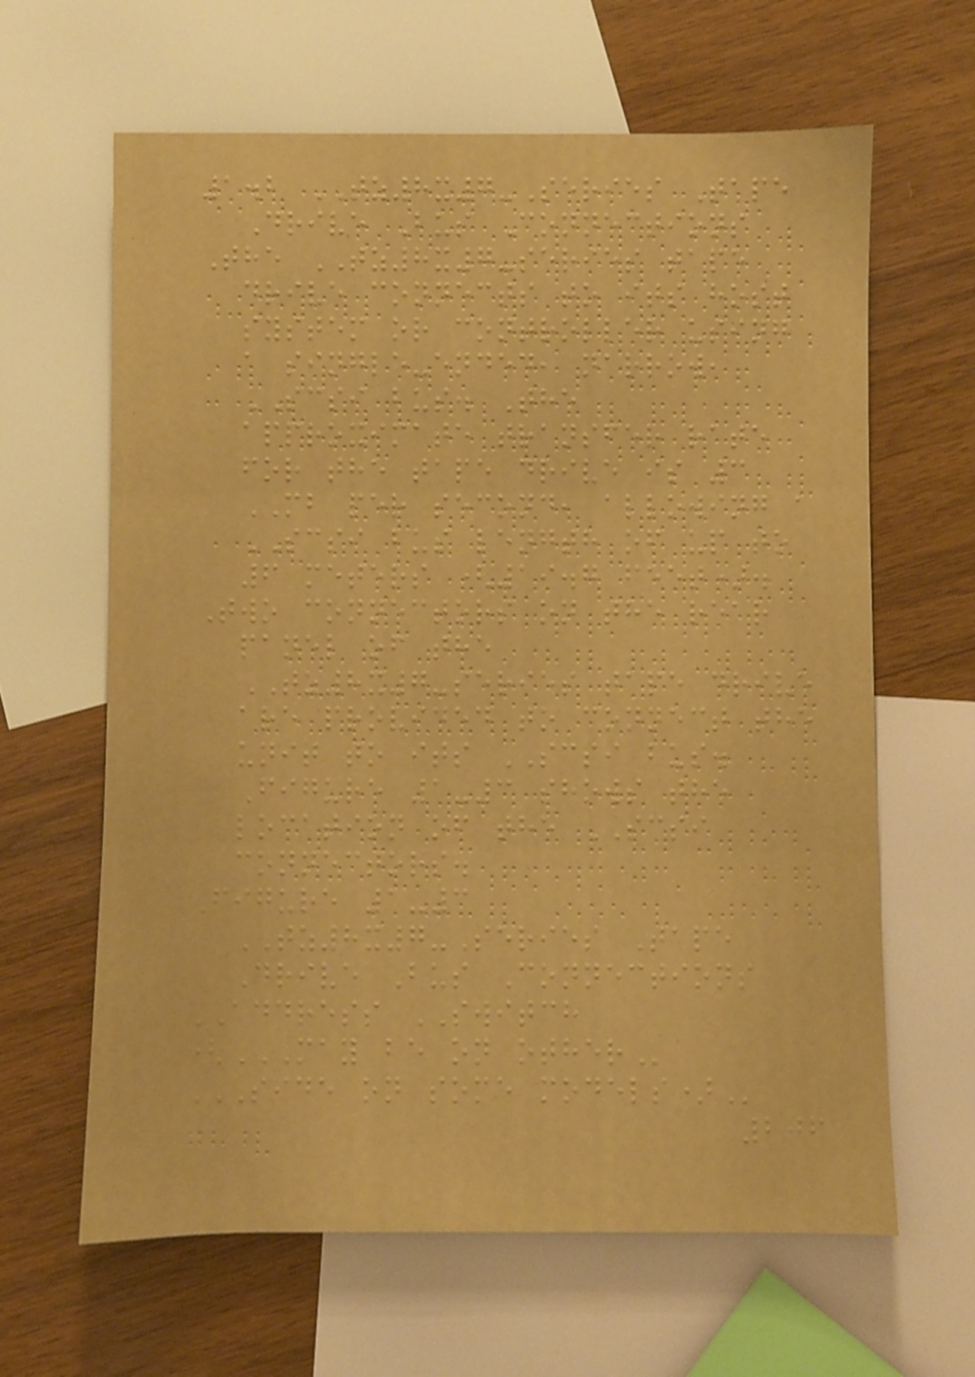1.2 TZ8x7-Series Tape
Drive Bus Connections
The TZ8x7-series tape
drive connects to its host
system or controller using
a single-ended, narrow,
SCSI bus. The
approximate transfer rate
for the tape drive is 3
MB per second, allowing a
SCSI bus length of up to
6 meters (19.7 feet).
Two connectors on the rear
panel of the
TZ8x7-series tape drive
are provided to connect the
unit to its SCSI bus.
Figure 1-3 shows the
location of the SCSI
connectors.
Figure 1-3
TZ8x7-Series Tape
Drive Bus Connections
ADDRESS SWITCH
(MAY BE ON OTHER
SIDE ON SOME MODELS)
206
